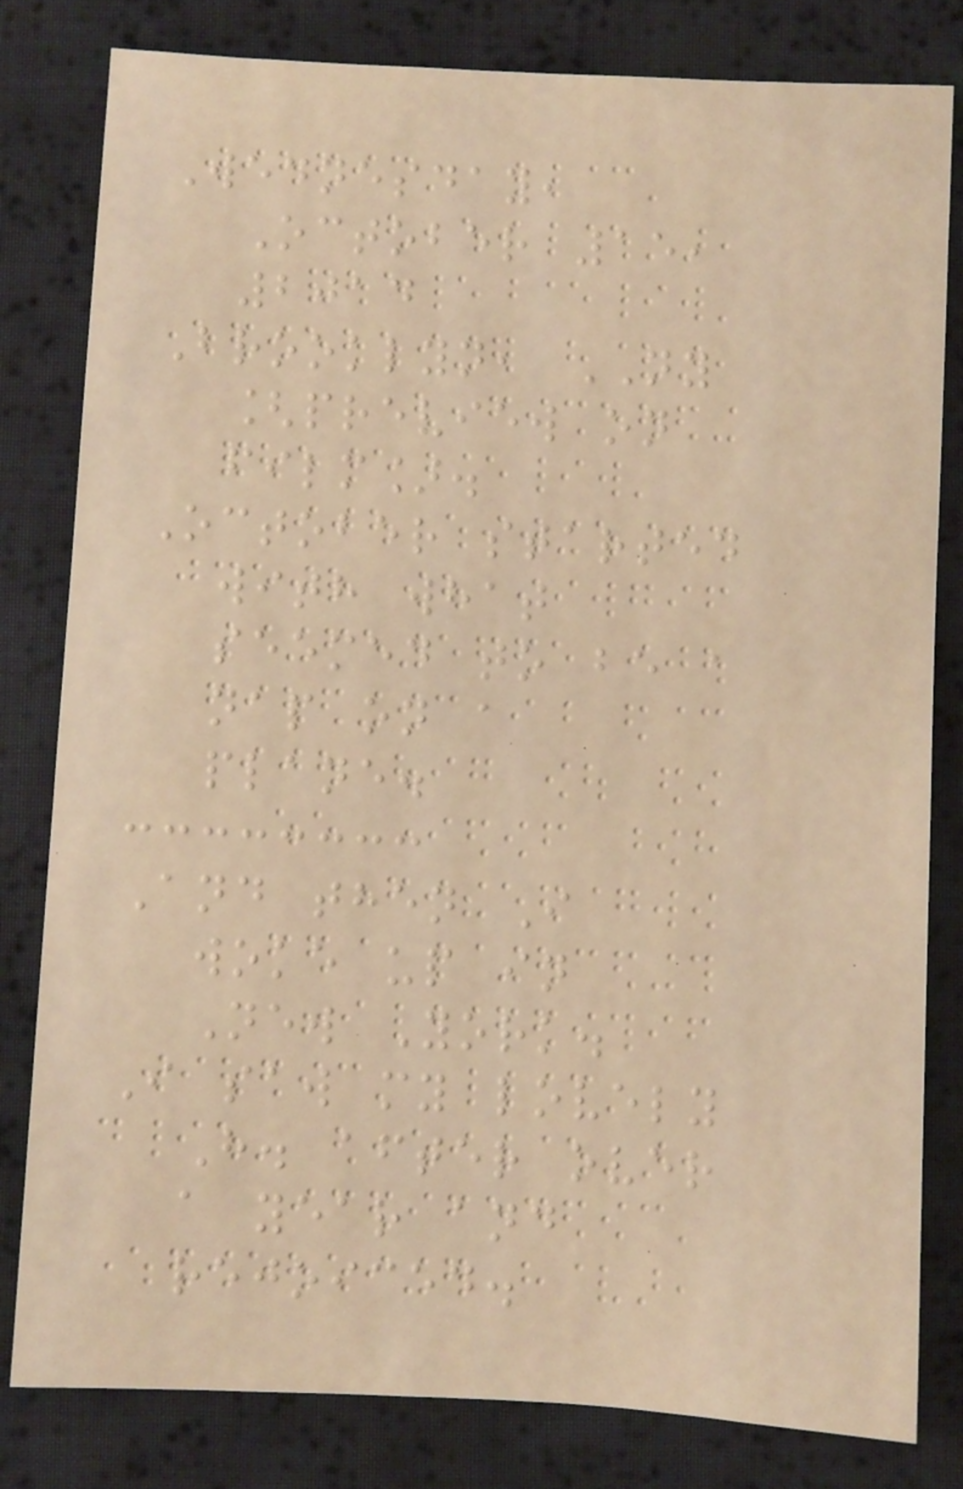Wednesday,
October 15,
2014
Brooklyn, NY
[preview on
film].
October started
with what
seemed to be a
nap on a
plane.
And then I
woke up in
New York.
I saw my lovely
H. after over
a year and
rejoiced.
